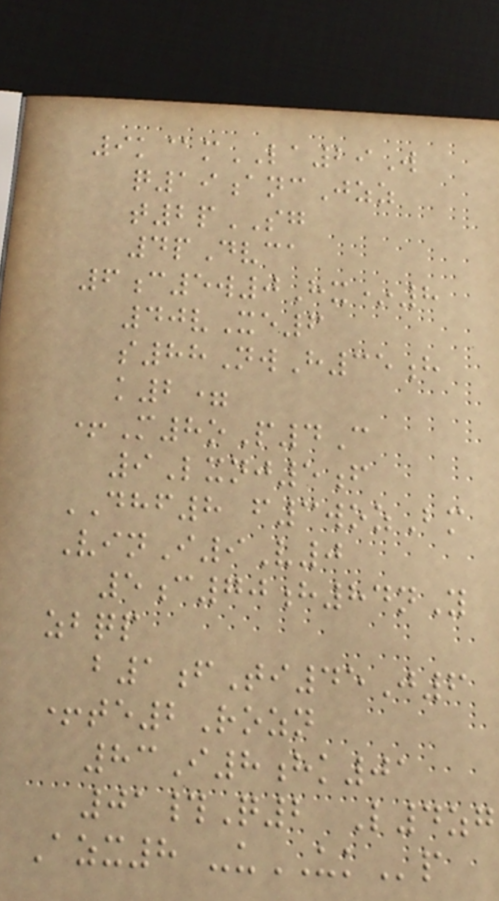9k@mLA29W
q19ancJzz
t2pSG
4pDvca
6c5w0Hx*8
40vXe6
s88NwH35h
k2=
+M8oP4C
9Lxnj5f
DHF8 f3wozBm
VinI9V0
5c70h84nY
zbqp
b1fTi45J6
+te2Rozn
83I8hk01
01#Q2 L4zg
Azx8 -uUKp
